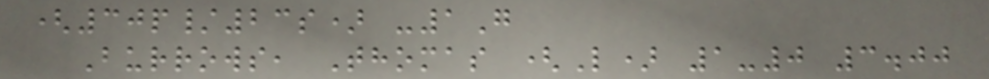(30p/23s) -1G
Burrows, Thomas (L) 1-0 3.00
